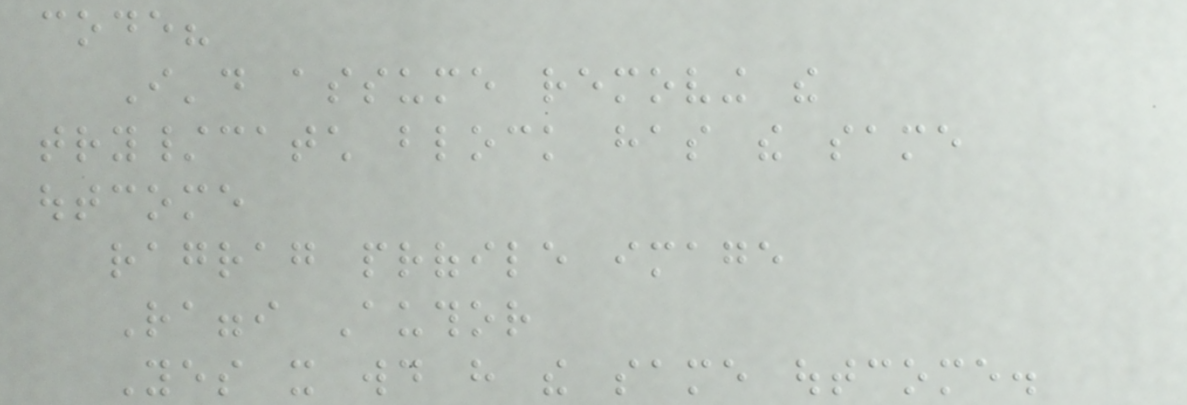code?
I'd assume removing the
try/catch block has the same
outcome
ragrag profile image
Raggi Author
Yes it would have the same outcome.
